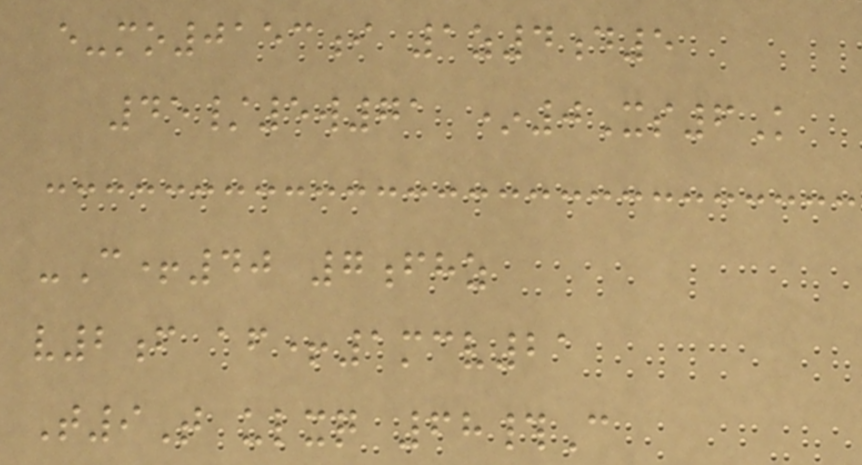e-mo0153i 1z4d5
45/5w71 *0Xs6K
-C+40 7fhz
v2f af+1mcv21
T9T ulxq 68#C
